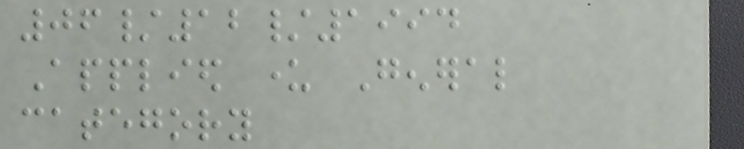06/12/1994
Applied under General
category
